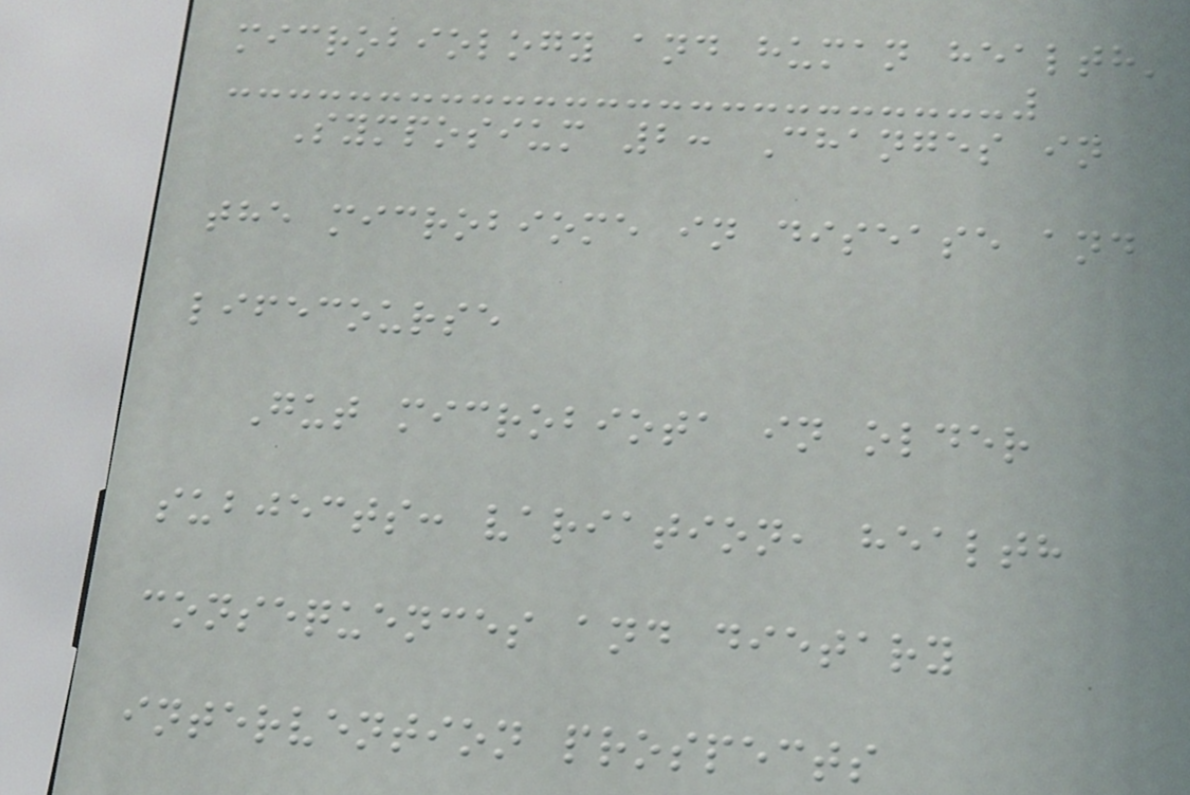microbiology and human health'
Symposium 2: Changes in
the microbiome in disease and
lifecourse
Gut microbiota in older
subjects: variation, health
consequences and dietary
intervention prospects
